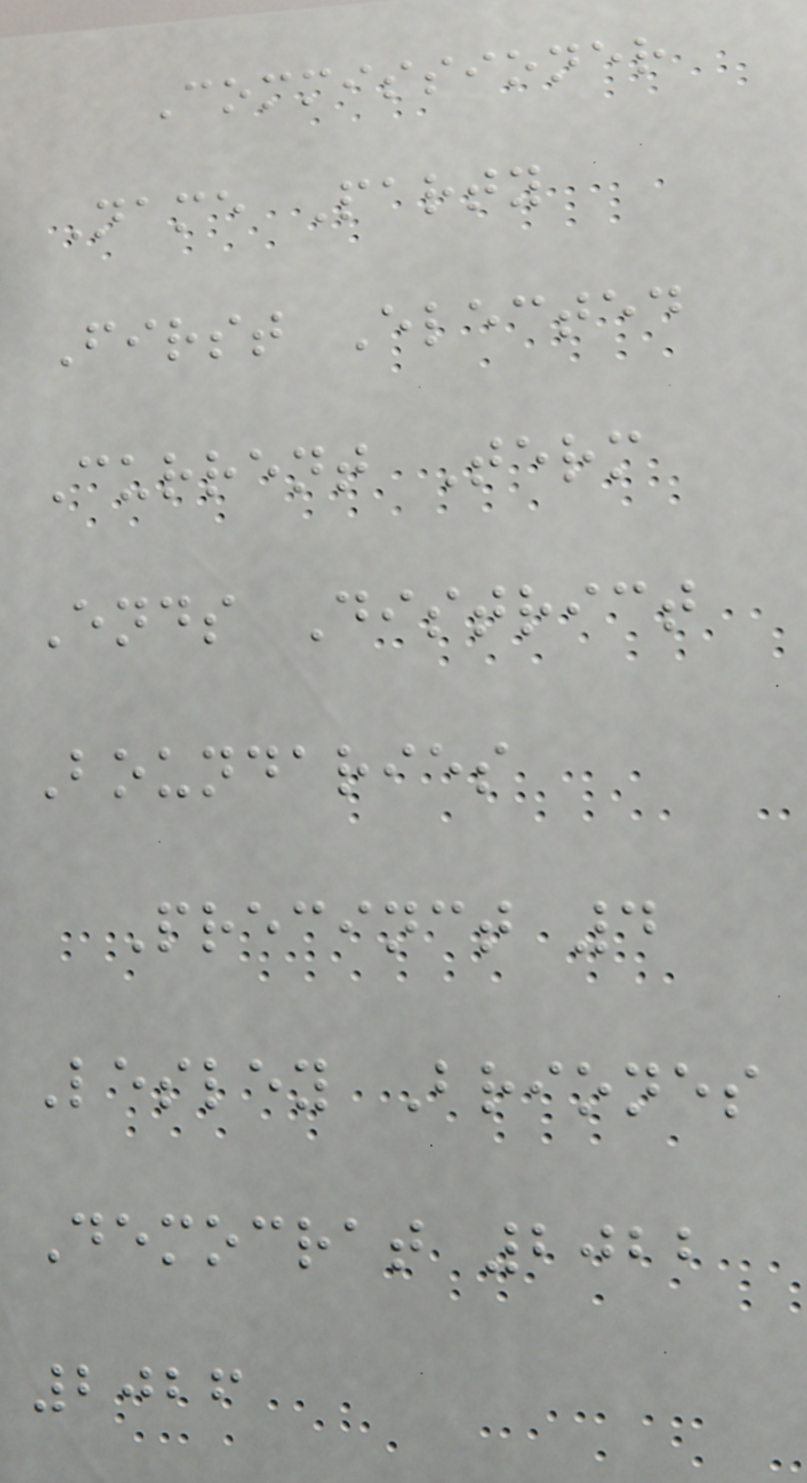Commissioner
Name Party
First Elected
Current Term
Ends District
Boundaries
Precinct 4
Lesley Briones
Democrat 2022
2026
